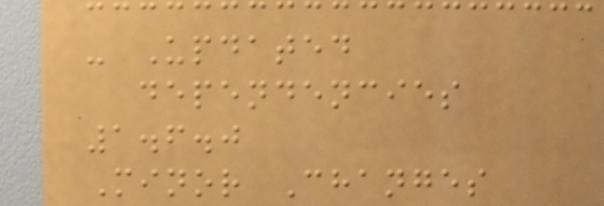- Updated
dependencies
1.6.0
Minor Changes
